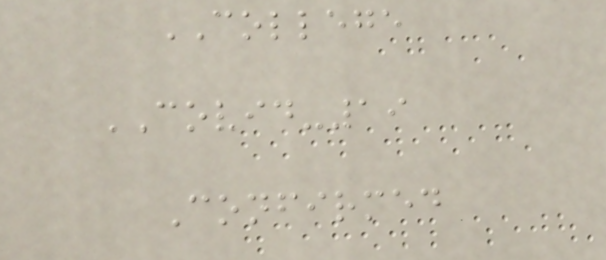COLLEGE
COVID-19
Confirmed
